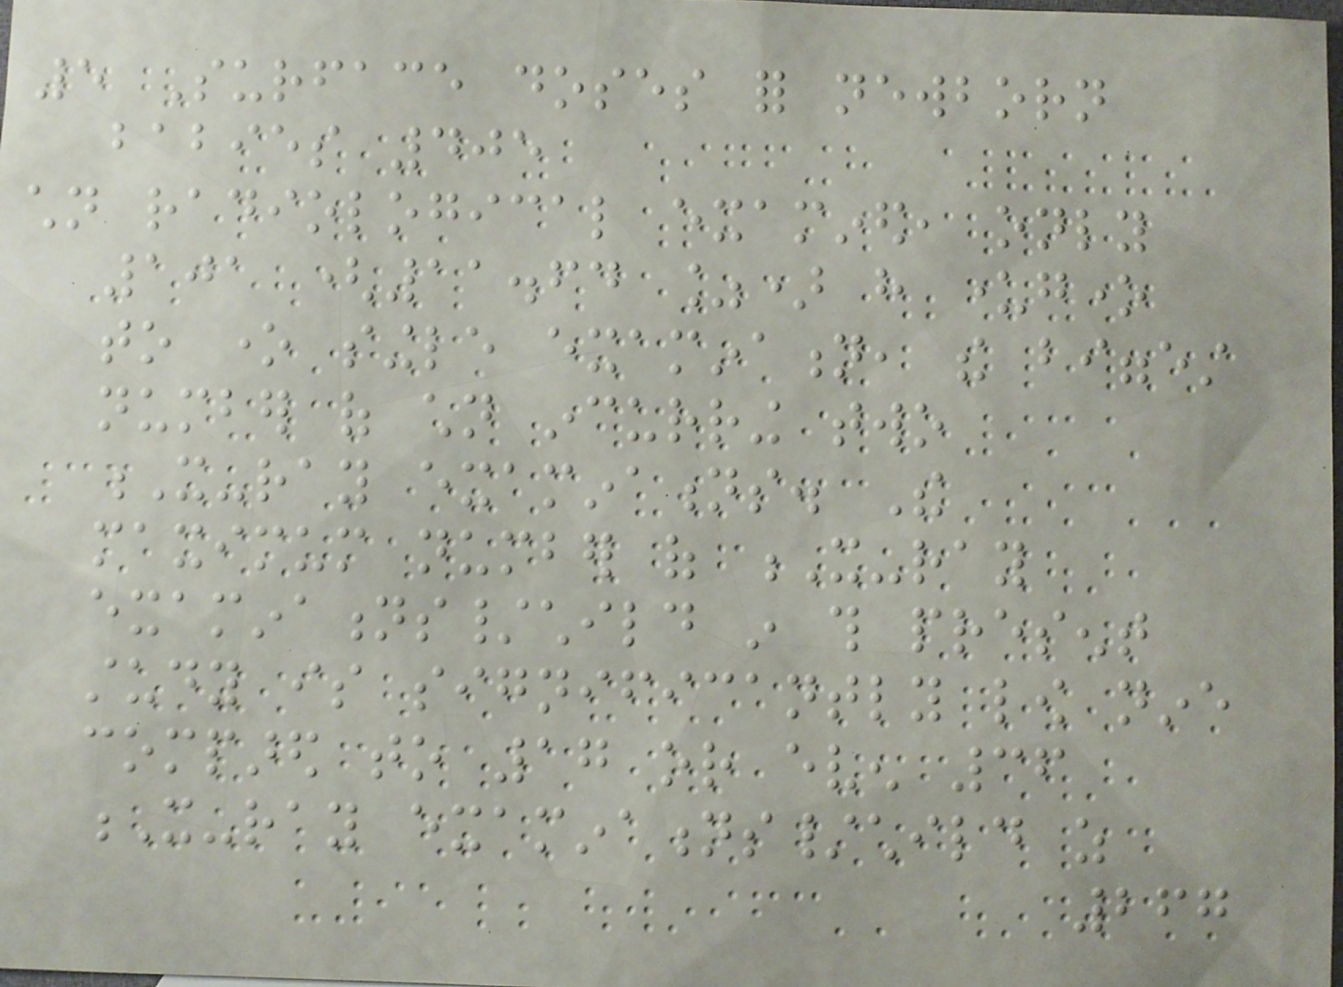5 Surface doses for newborn
babies 405
children radiological examined, only
101 (11.64 %) have undergone
to one single examination, the biggest
number of children incurring two
X-ray examinations. The
maximum number of X-ray
examinations/child in this present
study is significantly low nine
compared to 17 or even 36
X-ray examinations/child as
267
